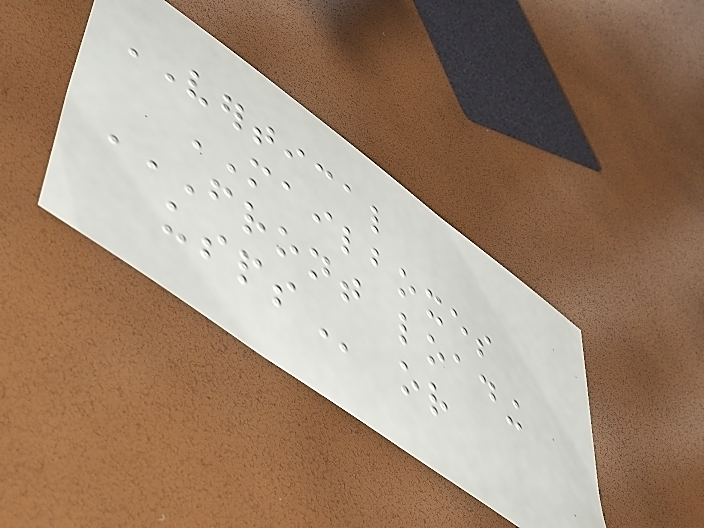VERTICAL
MAILBOXES
FRONT LOADING
USPS or
